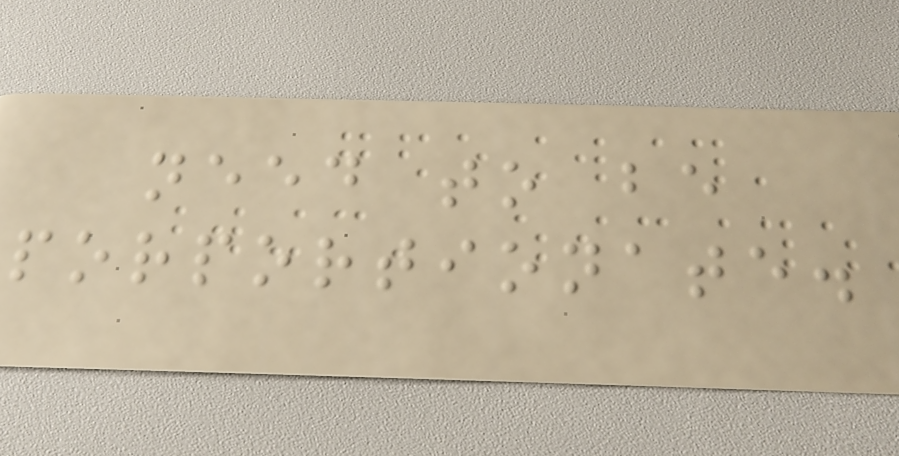need to be
porportionate.
